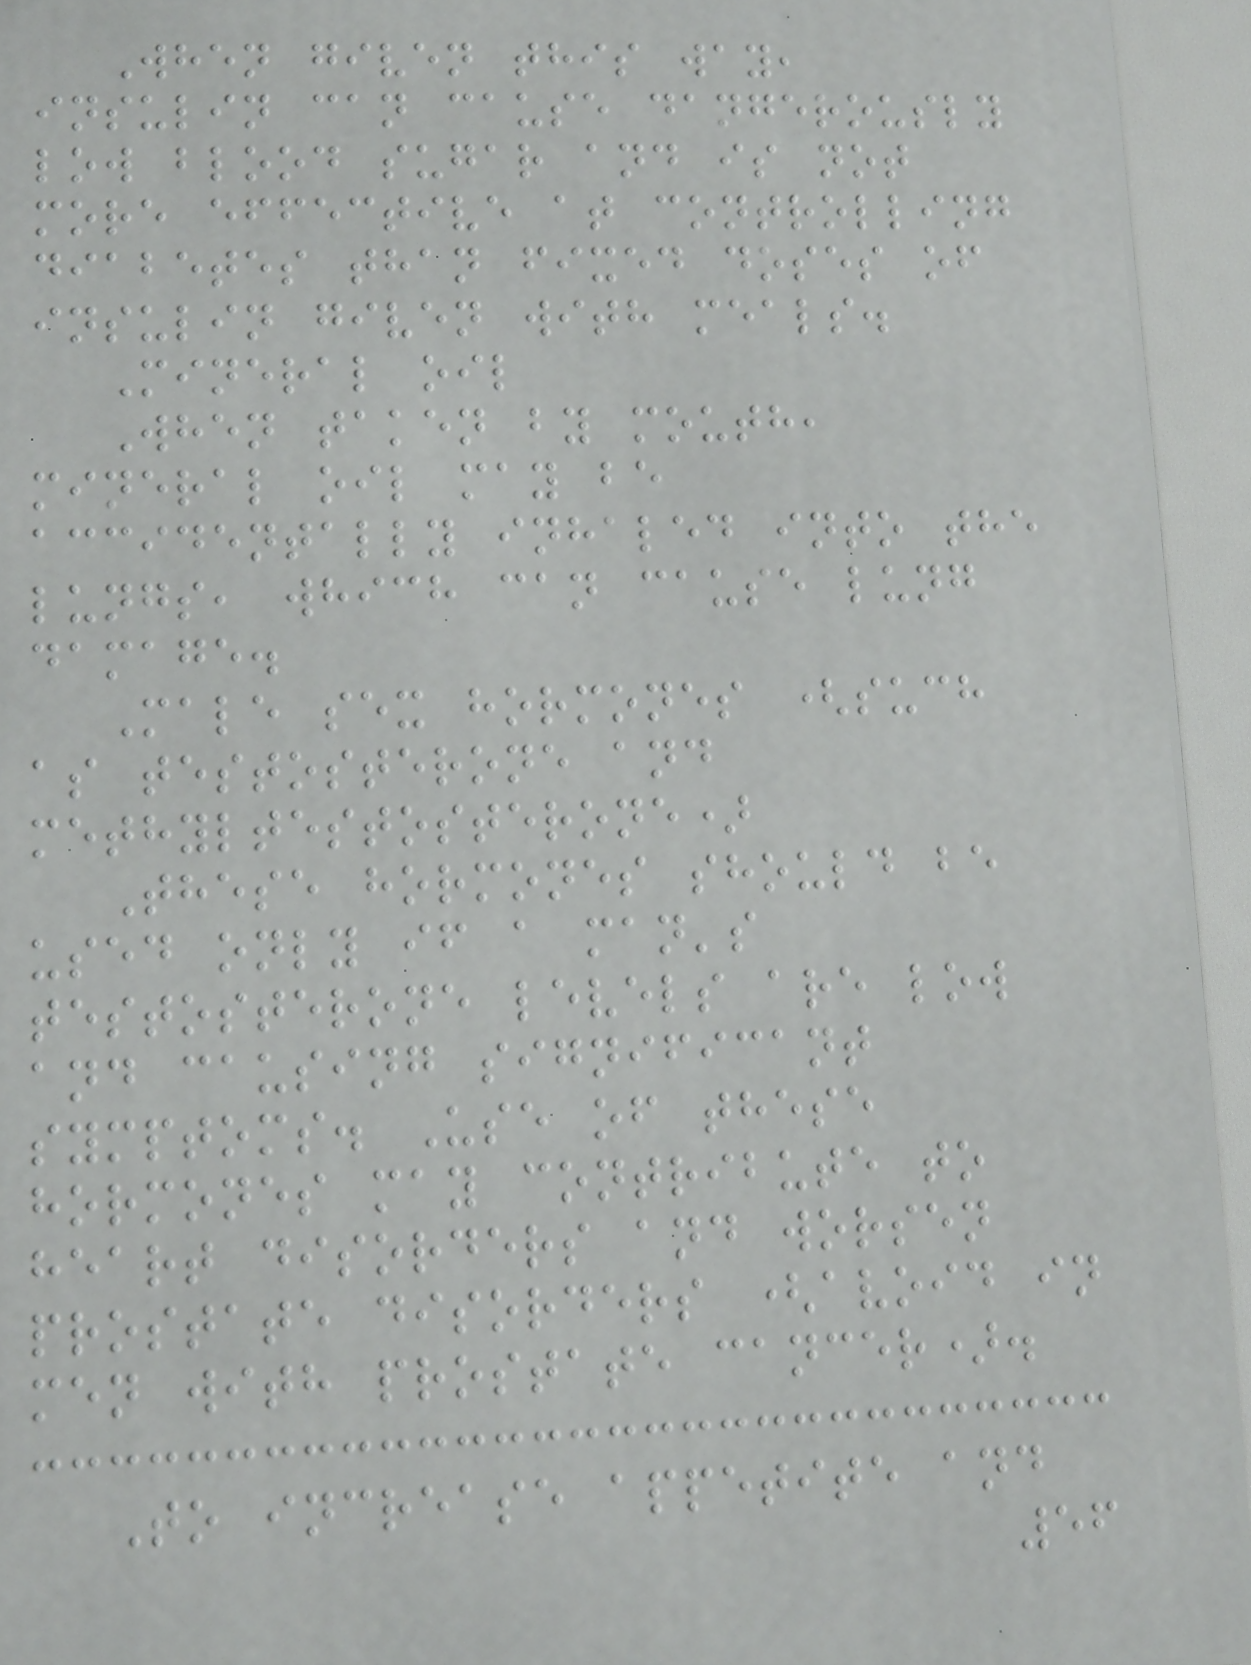When given this way,
insulin can cause dangerously
low blood sugar and is not
more effective at controlling
diabetes than fixed doses of
insulin given with meals.
Mineral oil
When taken by mouth,
mineral oil may be
accidentally inhaled into the
lungs, which can cause lung
damage.
Male sex hormones (such
as testosterone and
methyltestosterone)
These hormones should be
used only if a man's
testosterone levels are low
and causing significant
symptoms. Use of these
hormones may contribute to
heart disorders and worsen
prostate disorders (avoid in
men with prostate cancer).
To increase appetite and
56
